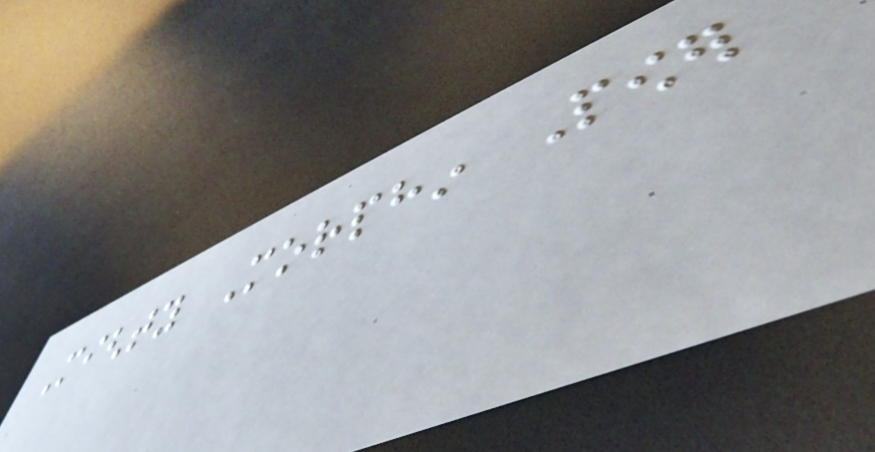Mighty Morphin Power
